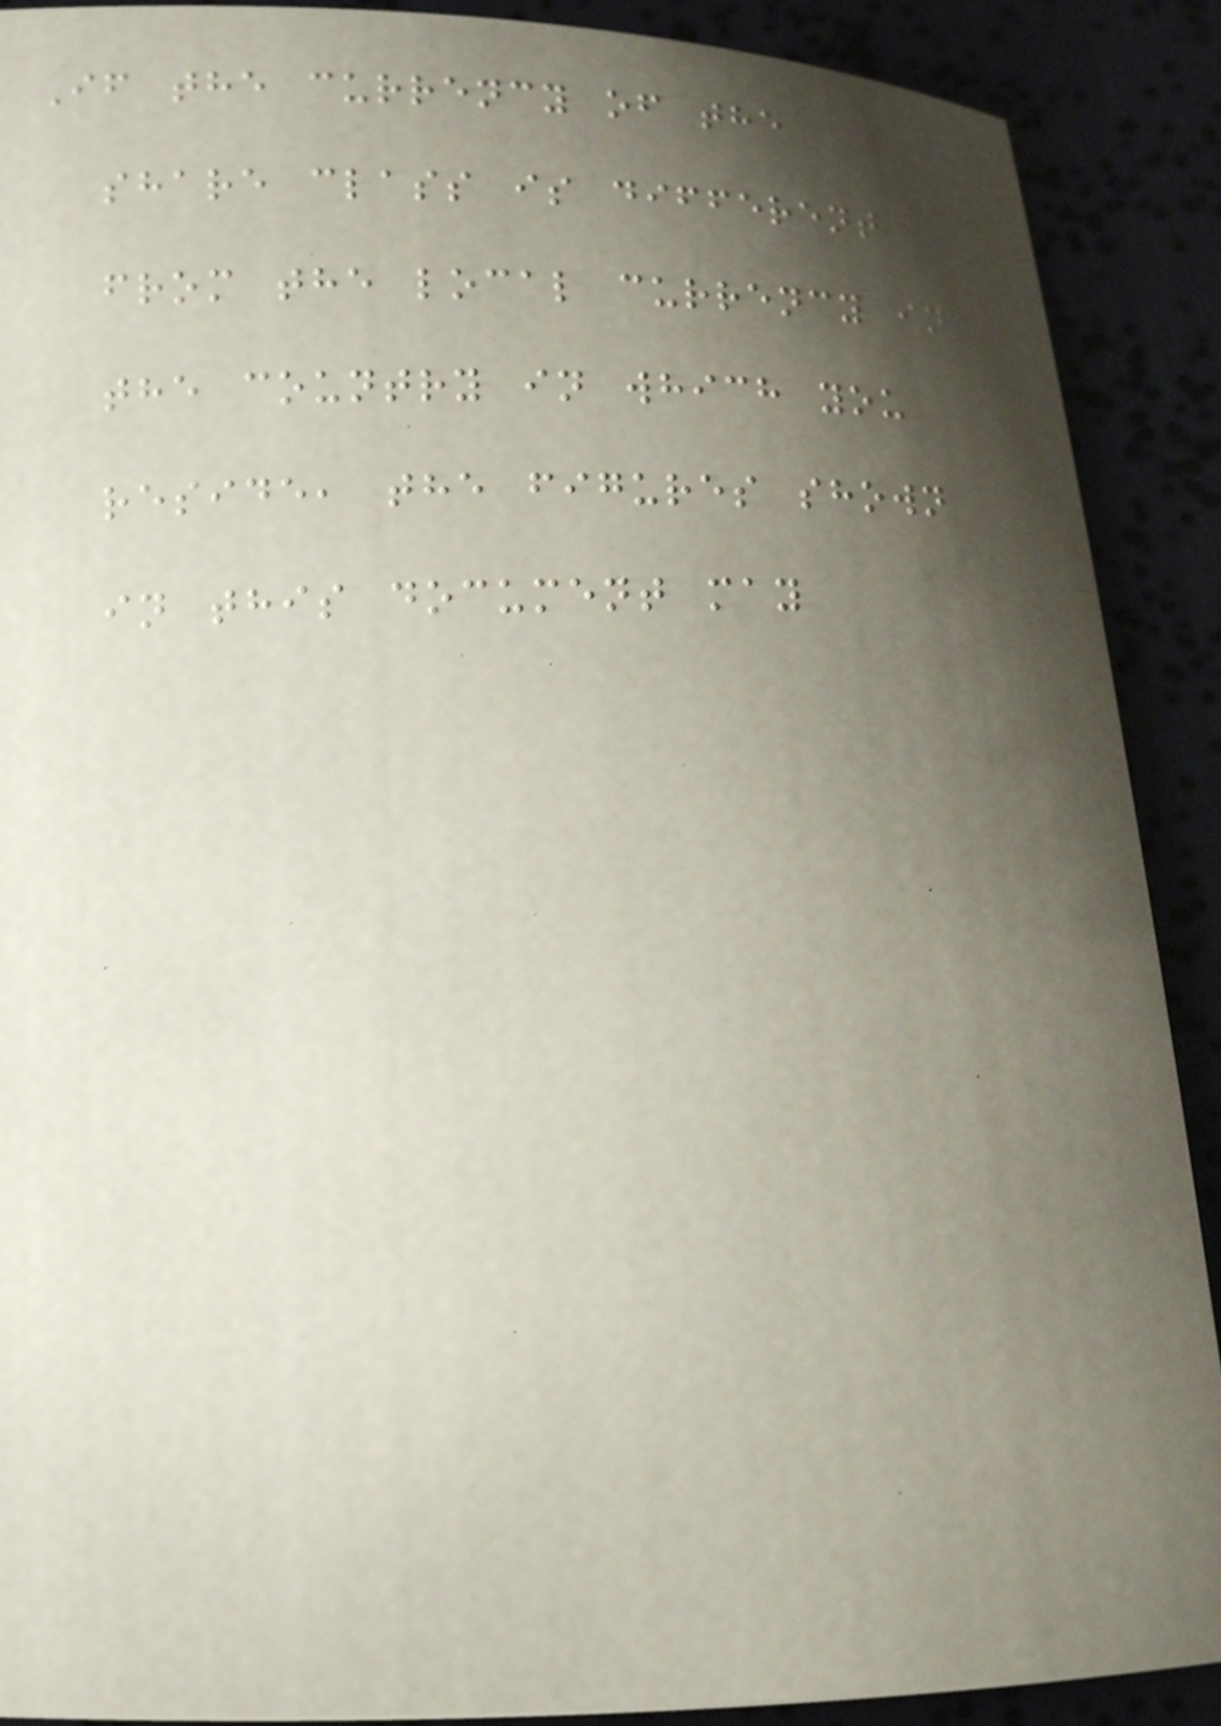If the currency of the
share class is different
from the local currency in
the country in which you
reside, the figures shown
in this document may
